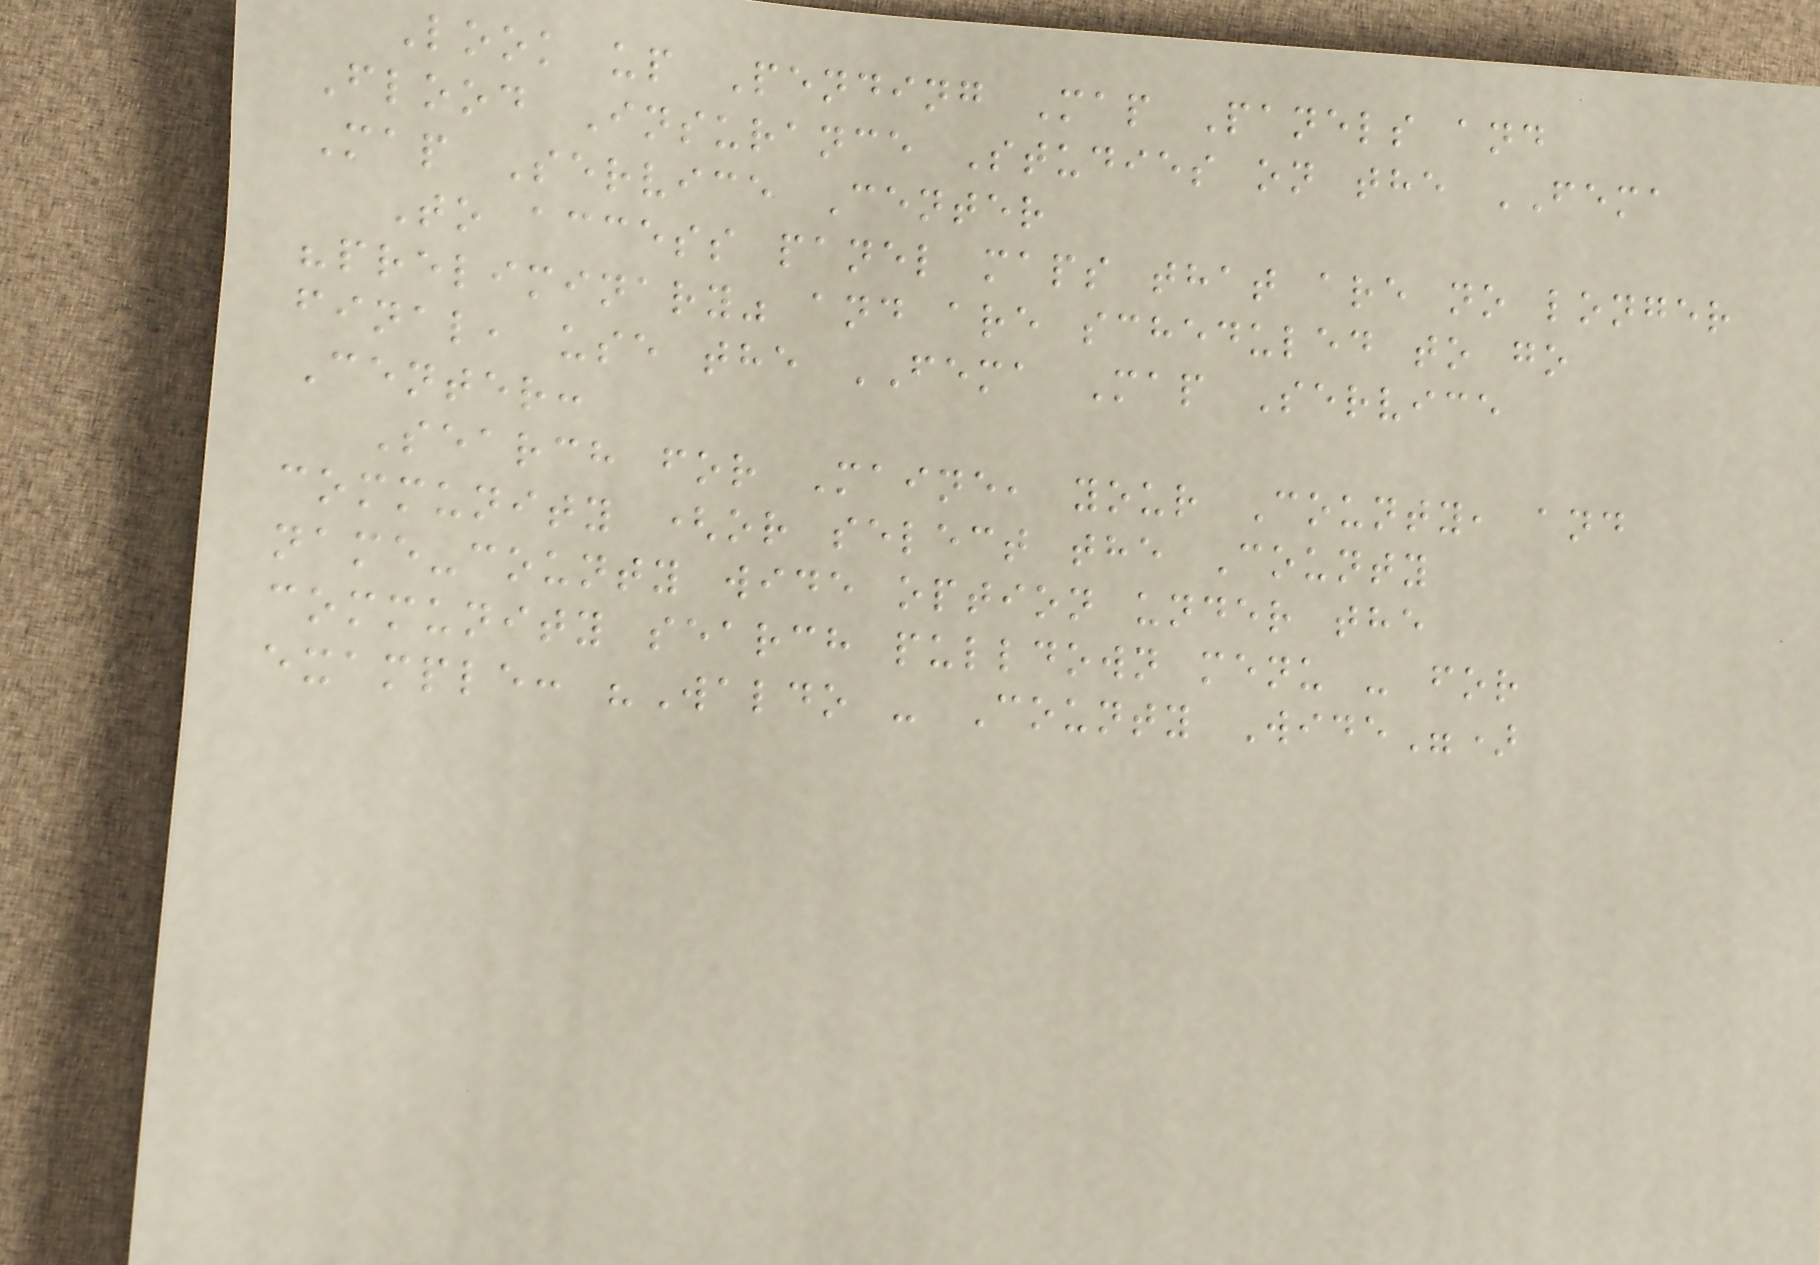Look up Pending Map Panels and
Flood Insurance Studies on the FEMA
Map Service Center
To access panel maps that are no longer
"preliminary" and are scheduled to go
final, use the FEMA Map Service
Center:
Search for Maine, your County, and
community (or select the County
name-county wide option under the
community search pulldown menu - for
example: "Waldo - County Wide")
